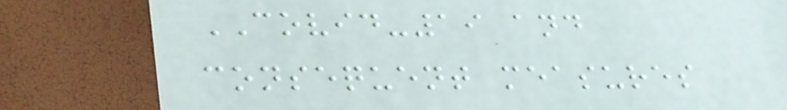COVID-19 and
consequent measures
